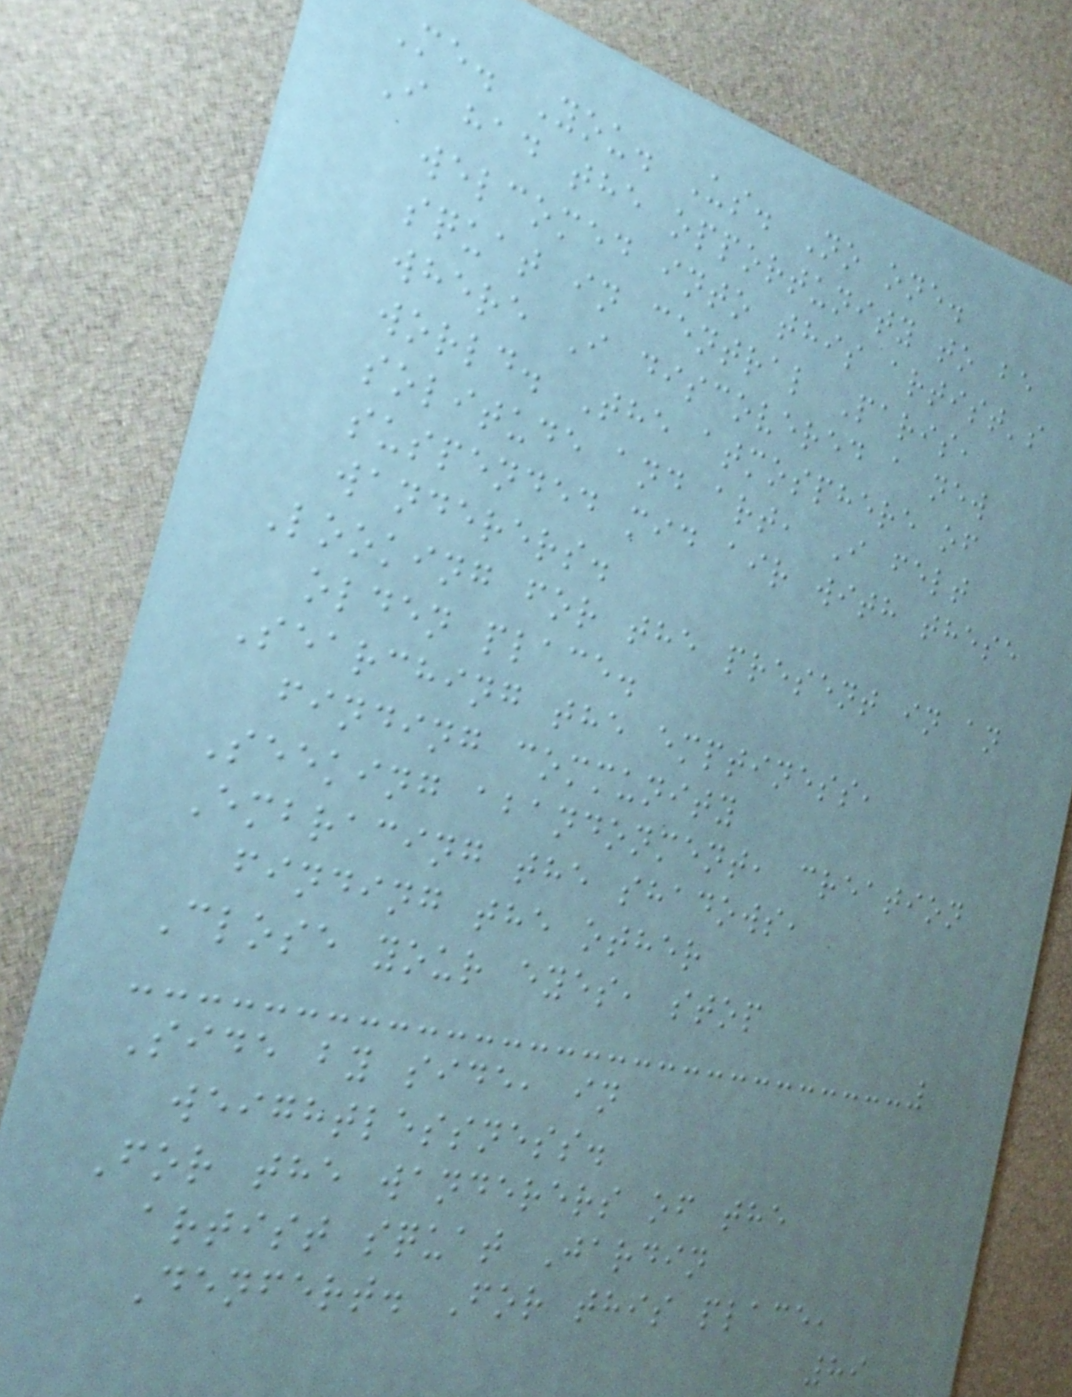Me. You. Us. No one.
I had the opportunity to be
welcomed into this artist's
squat in central Paris,
where I discovered a new
world. The atmosphere of
solitude and art, I felt
suspended mid air with these
wanderers.
Looking for the present in an
olden place.
Searching the emptiness,
finding community
Seeking abandonment, creation
Embracing the shadows,
finding the other
Close your eyes, stop
Side by side, in
weightlessness.
For the wanderers of the
artist squat Jardin
Denfert. For this place,
89
